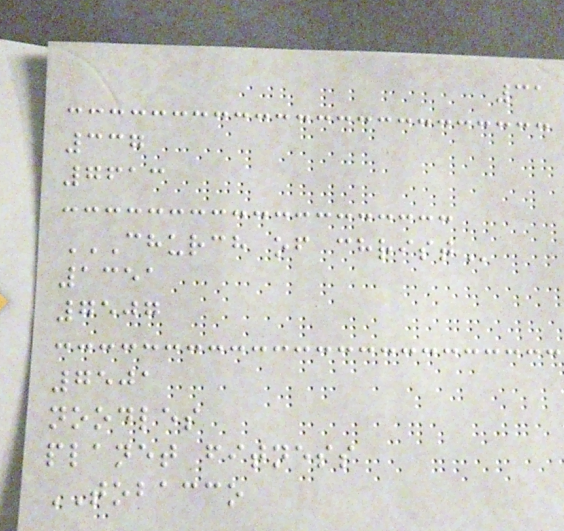31
337
7613
CHURCH OF CHRIST
1351
7507
7501
noodles
planet fitness
TOBACCO
